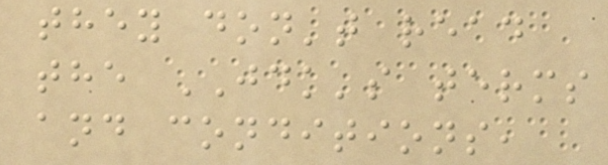they don't read
the JDK's terms
and conditions,
